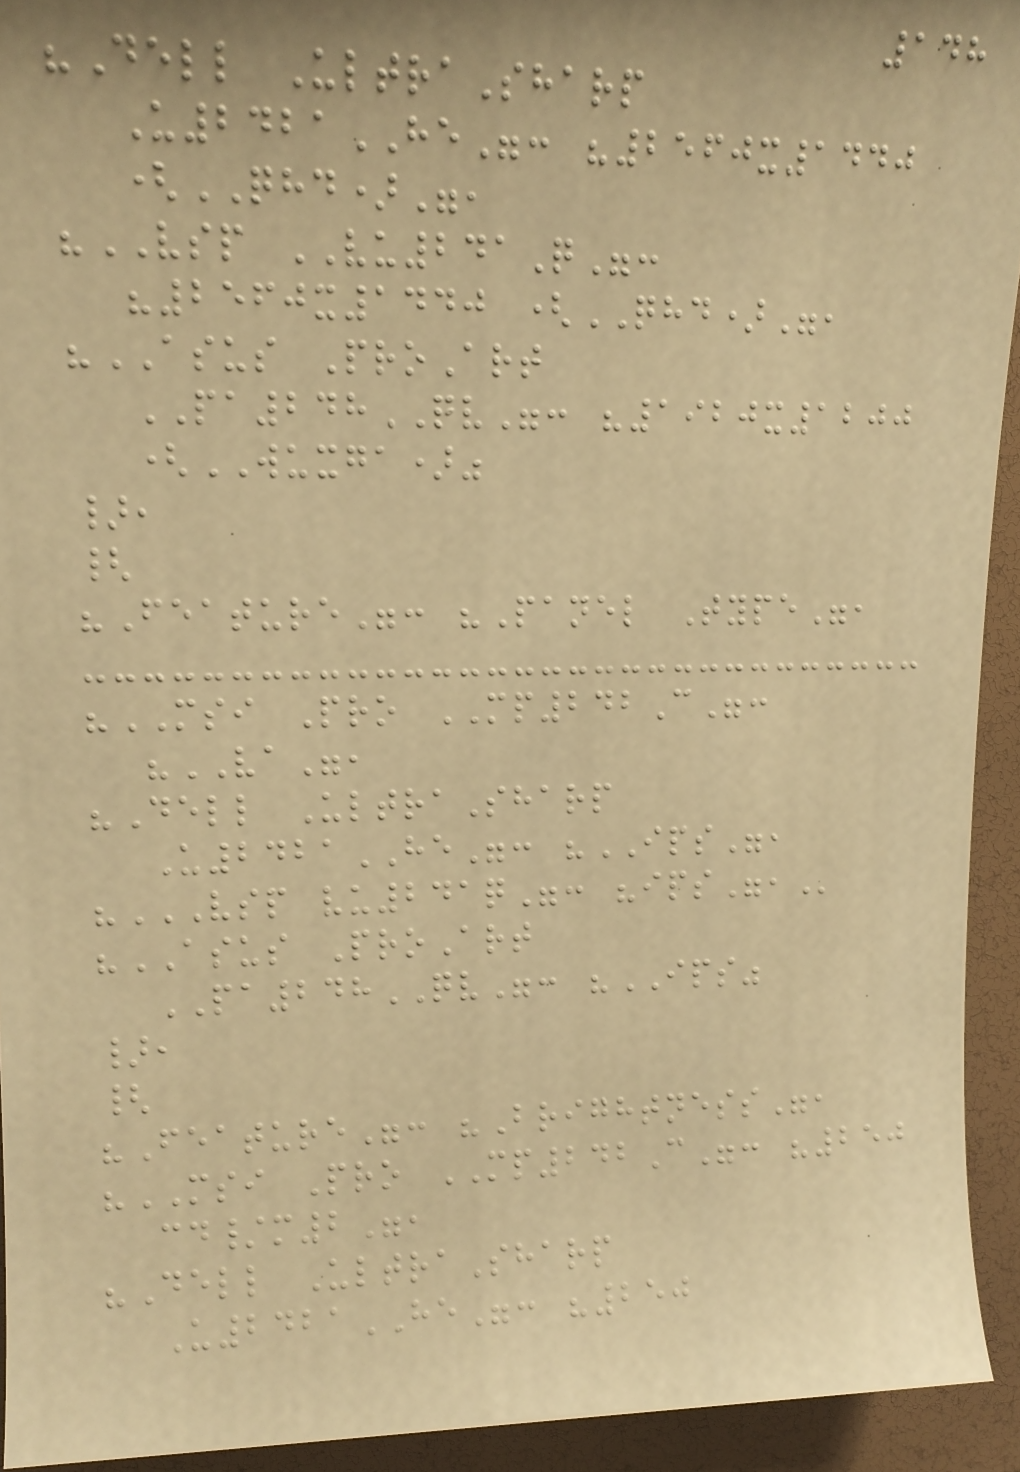148
"Dell UltraSharp
U2421HE": "2560x1440
(QHD)",
"VSP VU241Q":
"2560x1440 (QHD)",
"ASUS ProArt
PA248QV": "1920x1200
(WUXGA)"
},
{
"Feature": "Panel Type",
"MSI Pro MP242C":
"VA",
"Dell UltraSharp
U2421HE": "IPS",
"VSP VU241Q": "IPS",
"ASUS ProArt
PA248QV": "IPS"
},
{
"Feature": "Brightness",
"MSI Pro MP242C": "250
cd/m2",
"Dell UltraSharp
U2421HE": "250
